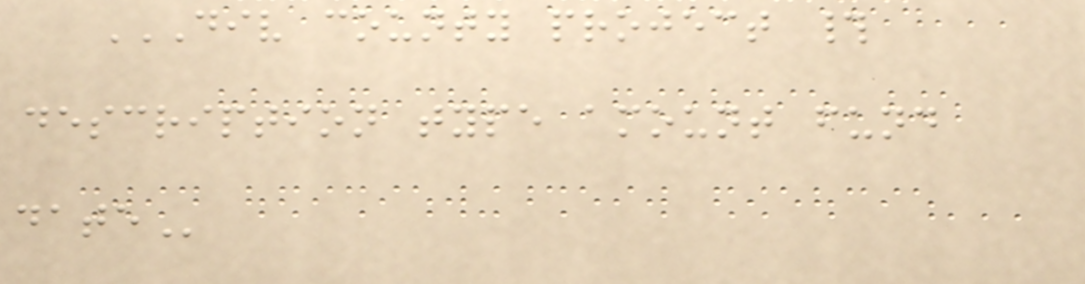DIV COUNTY PROJECT #
DESCRIPTION TYPE AMOUNT FUND
DATE
